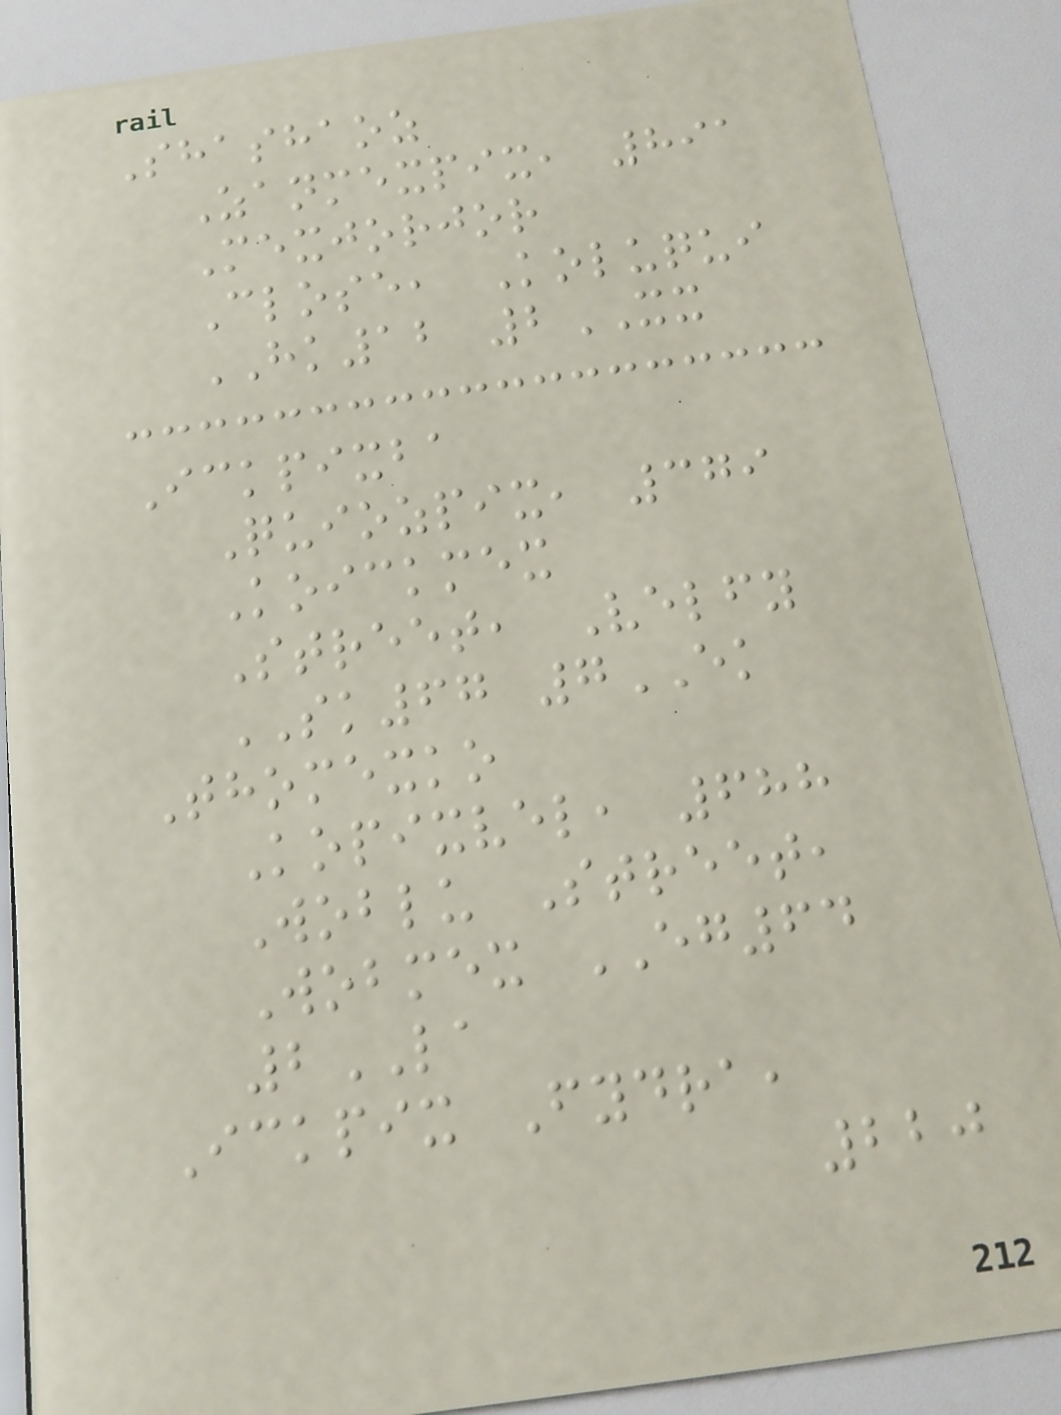Shashaoz
Zanmexpix, 891
Mexjorjor
Close, Koluqui
HK12 2XX
Ickpixba
Quiozpix, 379
Koickmex
Street, Velfy
SK67 7EK
Thomexko
Kopixvel, 688
Woblu Street,
Wobmex EG64
2LA
Ickpix Fydra,
220
